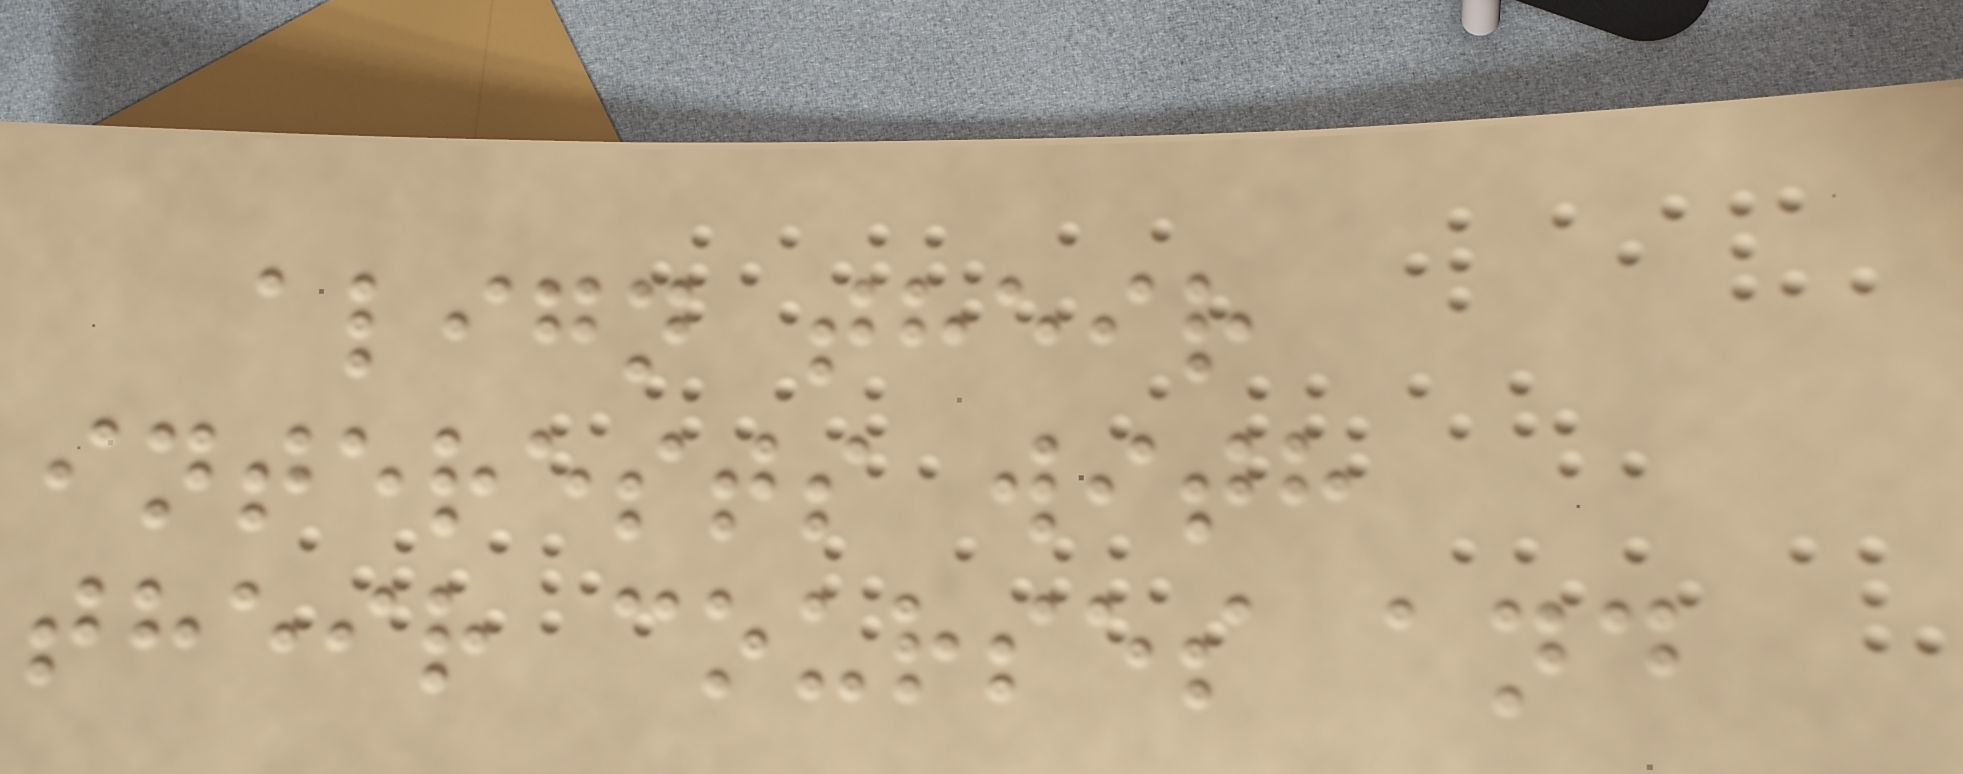align their
interests with
their courses and
